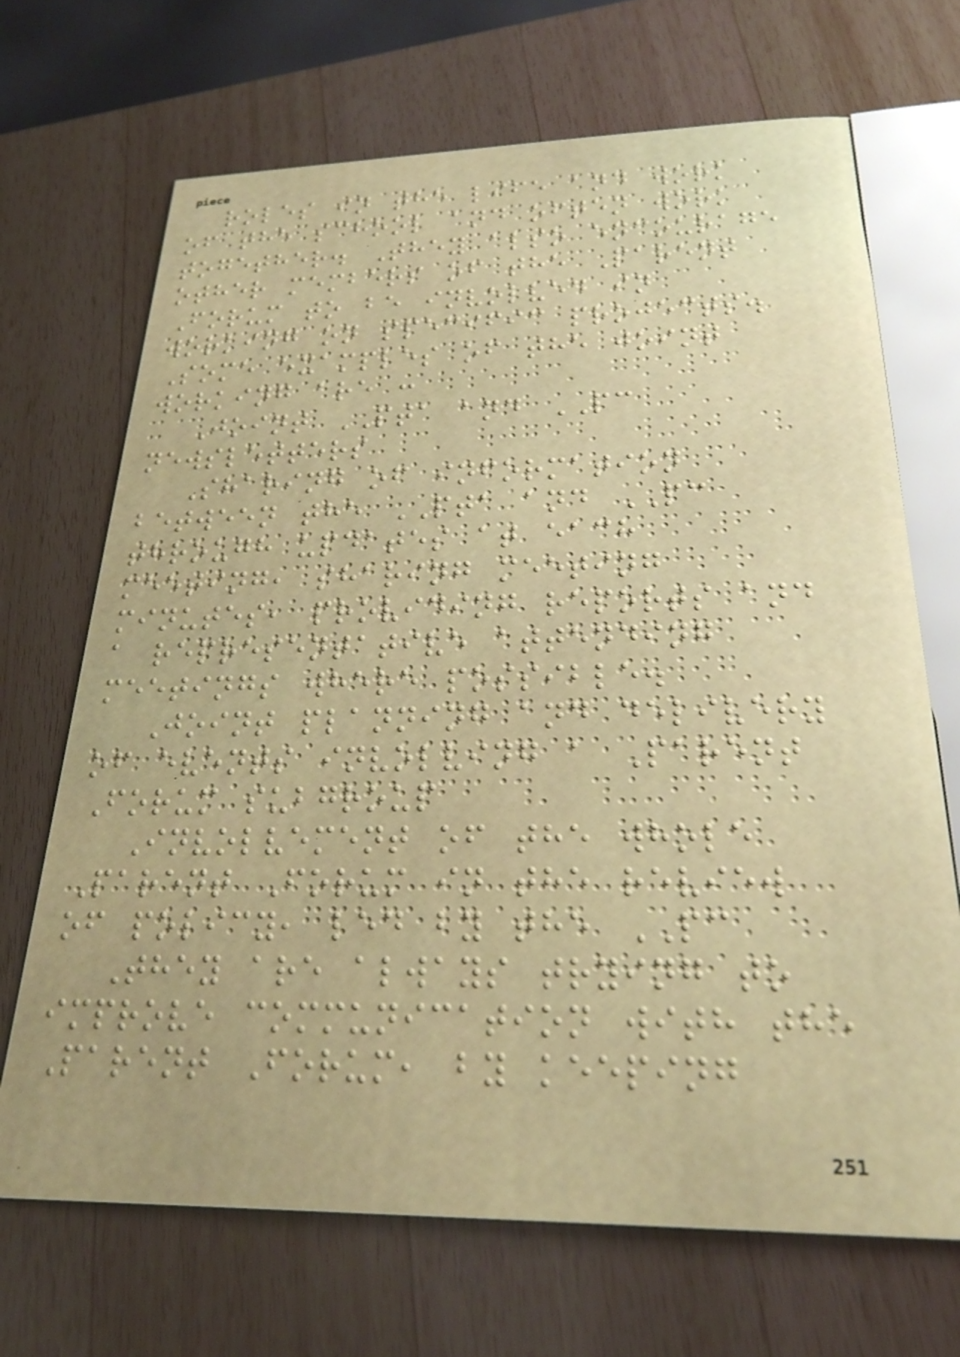roles in the life and work
of the school and often work
together. They also encourage
other members of the Parent
Forum to be involved in
working on specific projects.
Some examples of the joint
working are :
Joint PTA and PC
newsletters
Sharing of information
between the PTA and PC
through updates at each
meeting, sharing meeting
minutes, providing reports and
a representative attending
meetings where possible.
Joint planning and delivery
of events involving a Parent
Forum subgroup
Involvement of the whole
Parent Forum in the review
of policy, led by the PC
They are always trying to
improve communication with the
Parent Forum, by keeping
